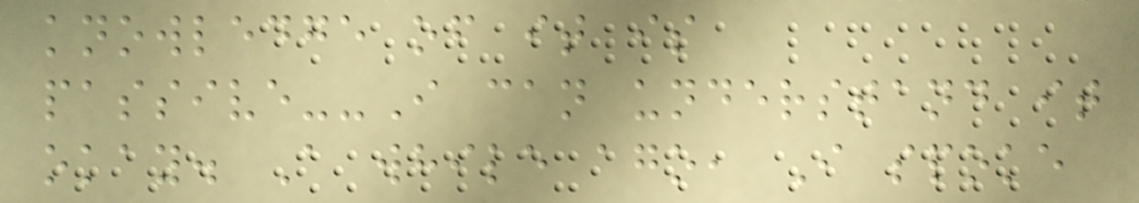knowledge of it is
passive--I can understand it
okay. A while ago, I spoke
